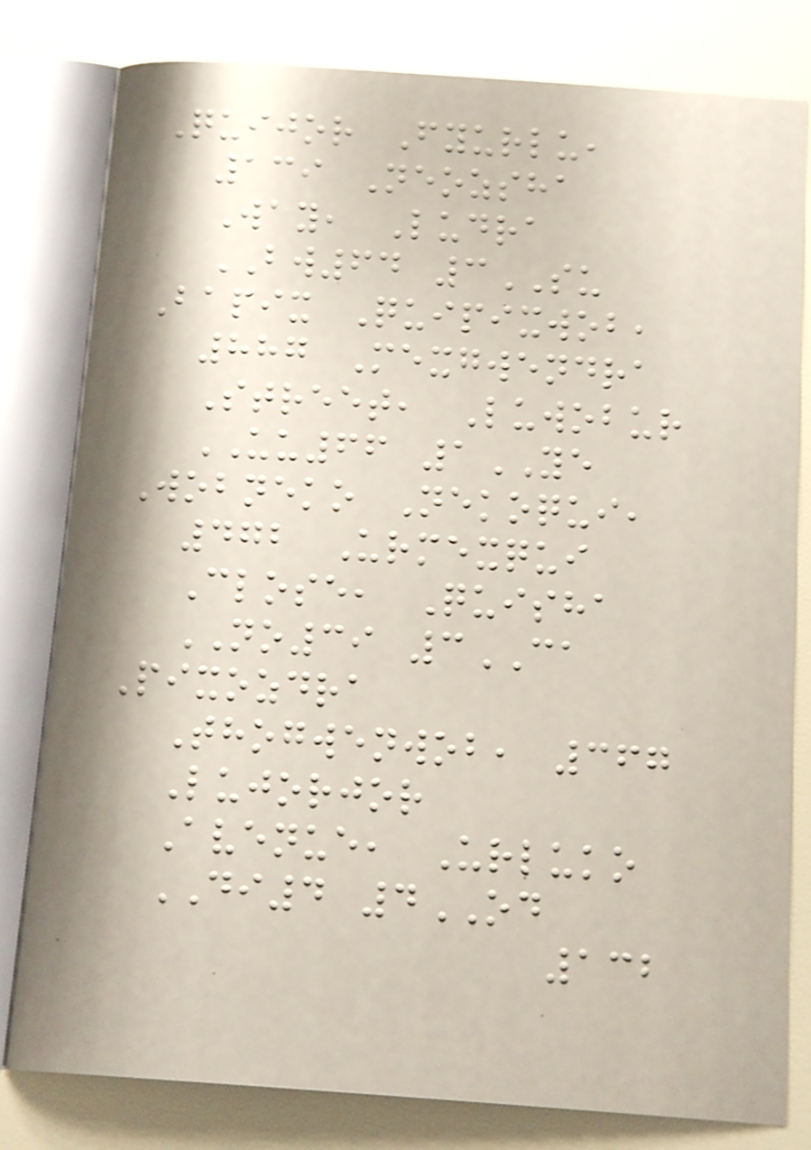Quijor Fyurlu,
139 Neozsha
Way, Ludra
BW64 3SU
Bapix Quipixwob,
887 Mexgwendra
Street, Luwobur
UU66 1YE
Wobneko Nekoqui,
472 Urmexqui
Close, Quisha
NO39 3CA
Pixozdra
Thogwenwob, 367
Lujorjor
Avenue, Urluko
DI4 4OD
132
